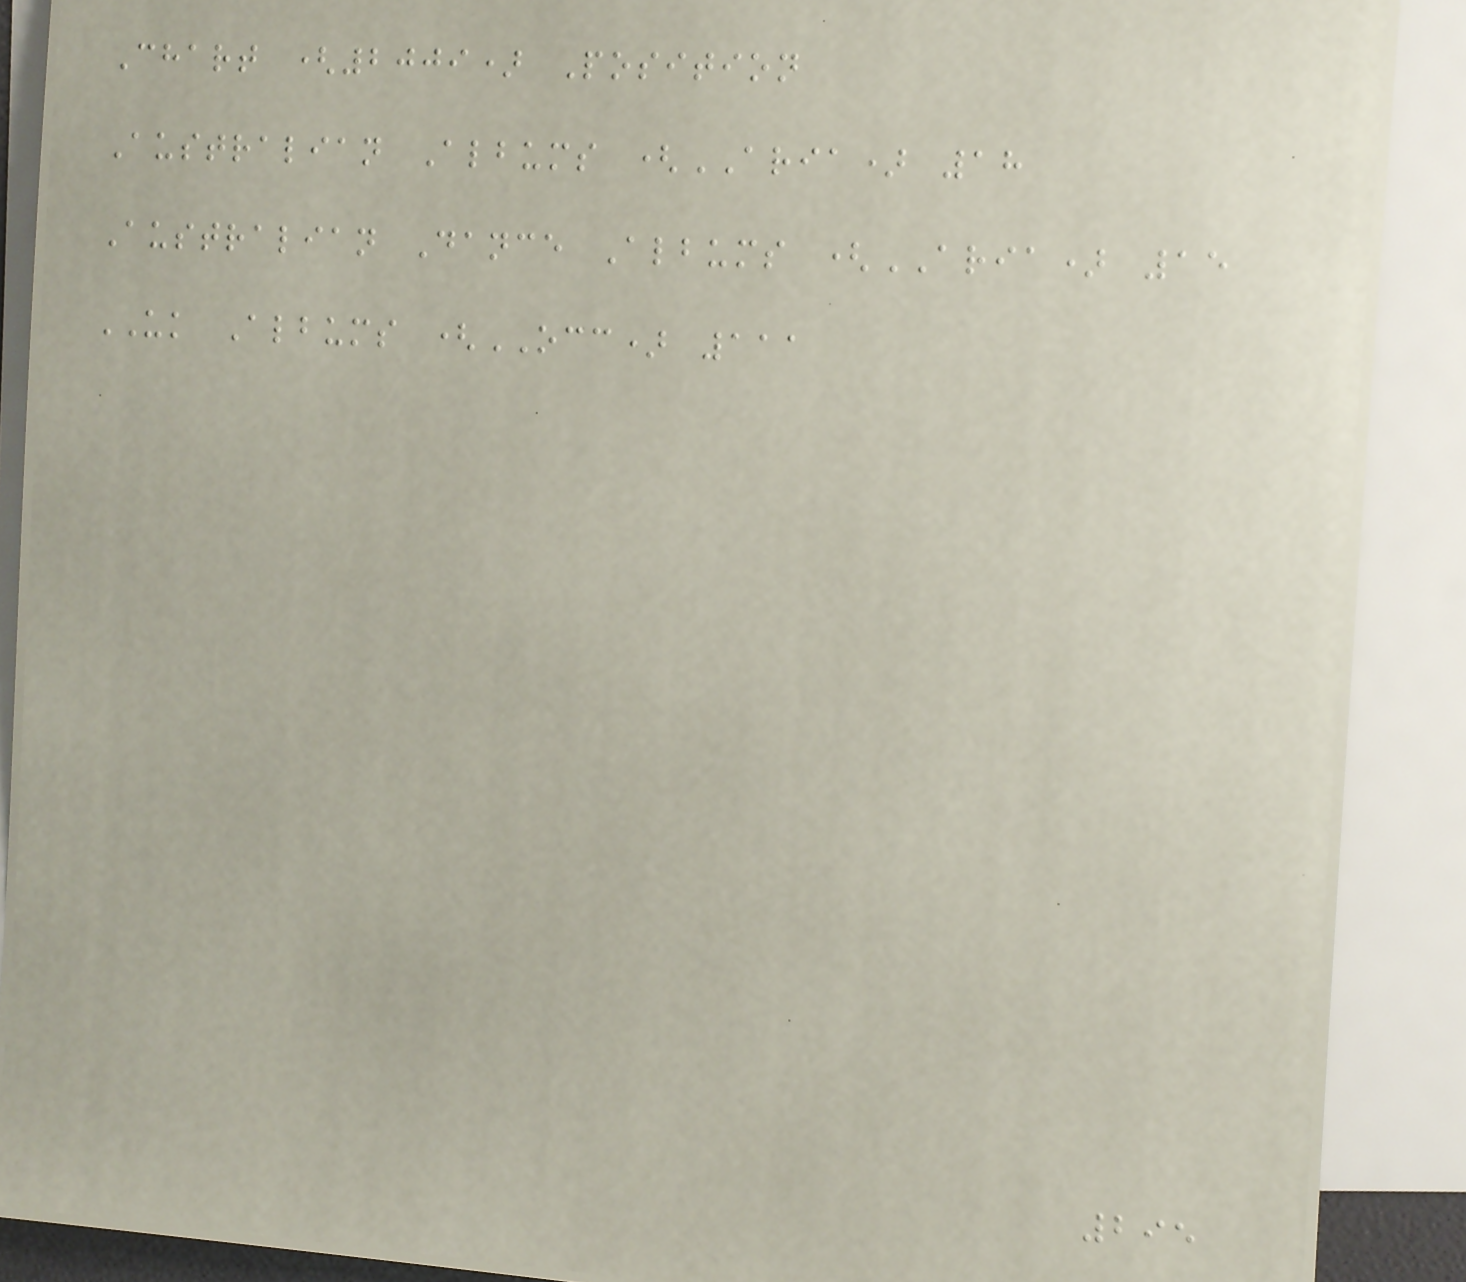Chart (2009) Position
Australian Albums (ARIA) 18
Australian Dance Albums (ARIA) 15
UK Albums (OCC) 111
295
